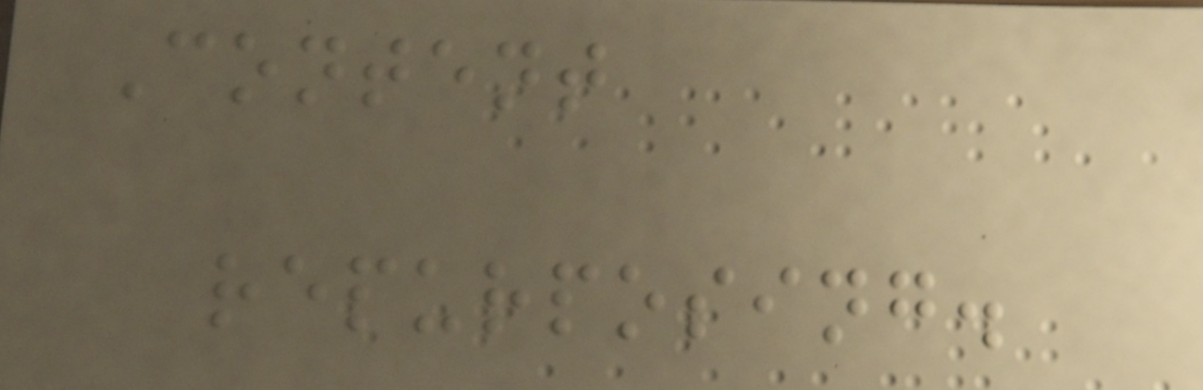Content
repurposing.
